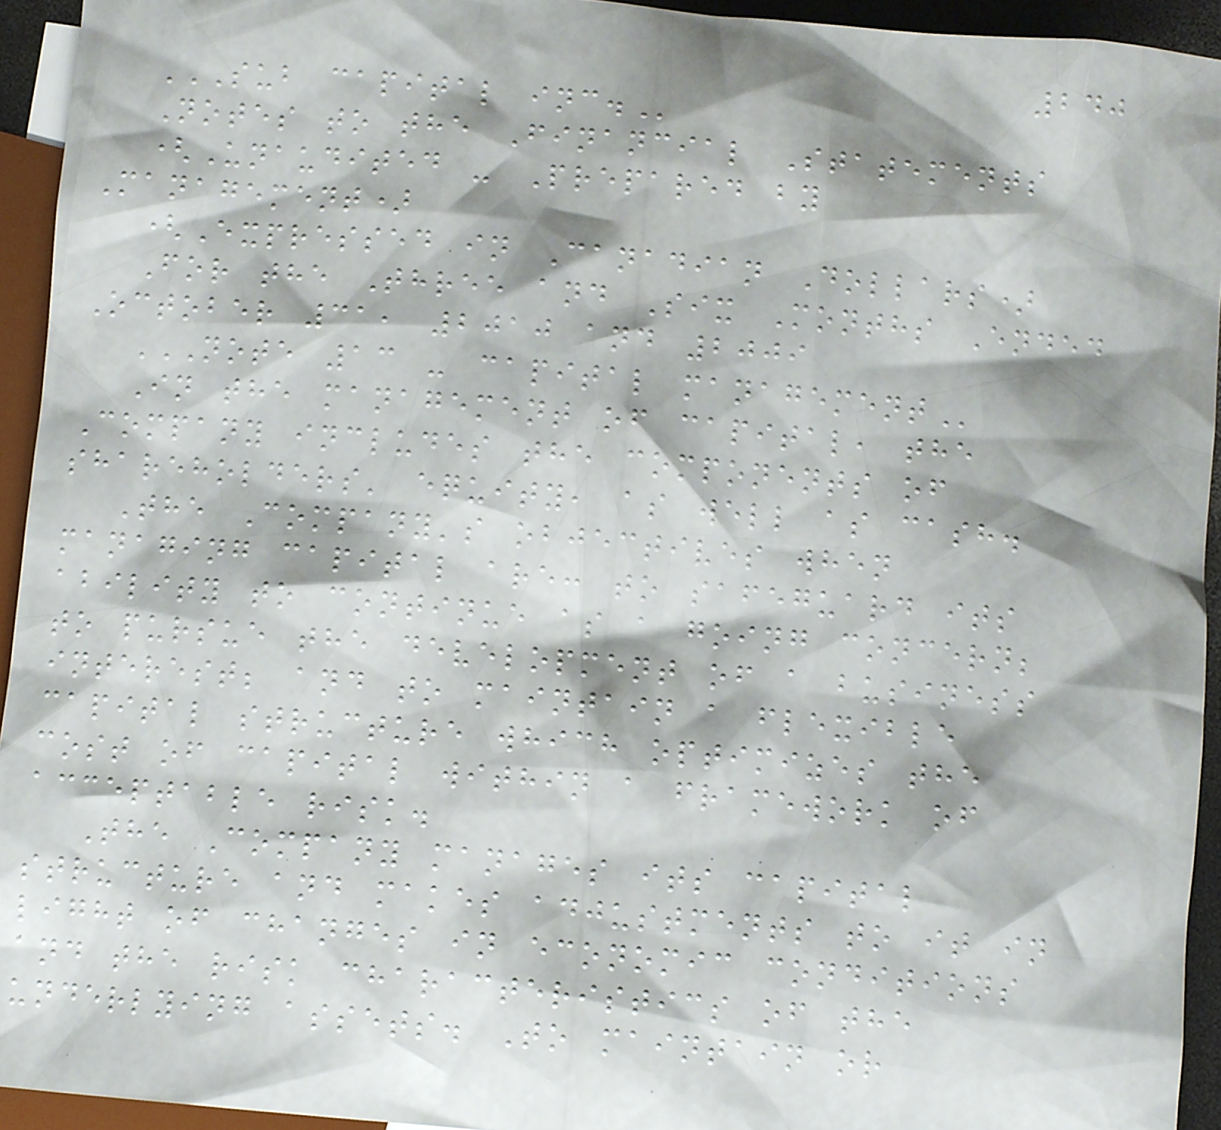240
SUB CAPITAL INC.
Notes to the Financial Statements
(Unaudited - Prepared by
Management)
(Expressed in Canadian Dollars)
For the Three and Six Months Ended
October 31, 2010 and 2009
NOTE 13 - CAPITAL MANAGEMENT
In the management of capital, the
Company includes the components of
shareholders' equity, as well as cash.
The Company's objectives when
managing capital are: to safeguard its
ability to continue as a going concern;
to pursue the development of a business
interest; and to maintain a flexible
capital structure which optimizes the
cost of capital within a framework of
acceptable risk.
The Company manages its capital
structure and makes adjustments to it in
light of changes in economic conditions
and the risk characteristics of the
underlying assets. To maintain or
